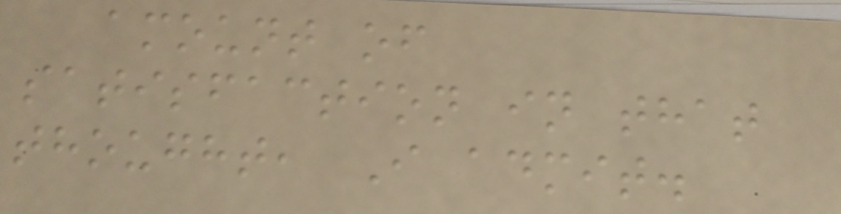amount of
satisfaction in that
thought, I admit.
